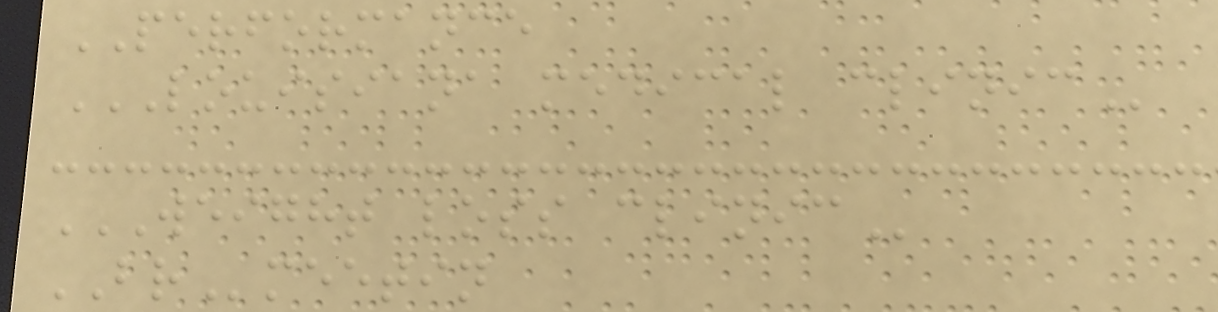PERFORMANCE
LOUISIANA MEDICAL CLINIC
WEIGHT LOSS CLINIC
BRmeetin
